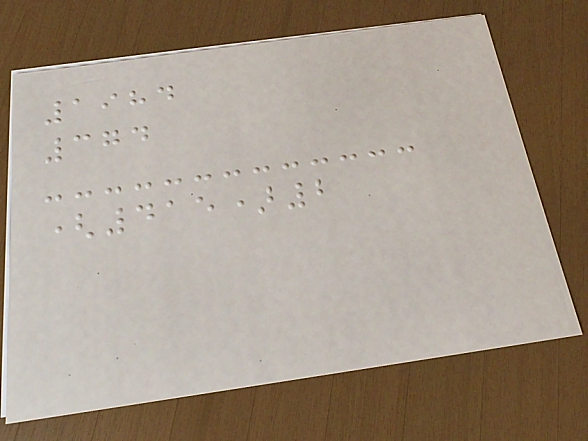1984
374
(415)2
